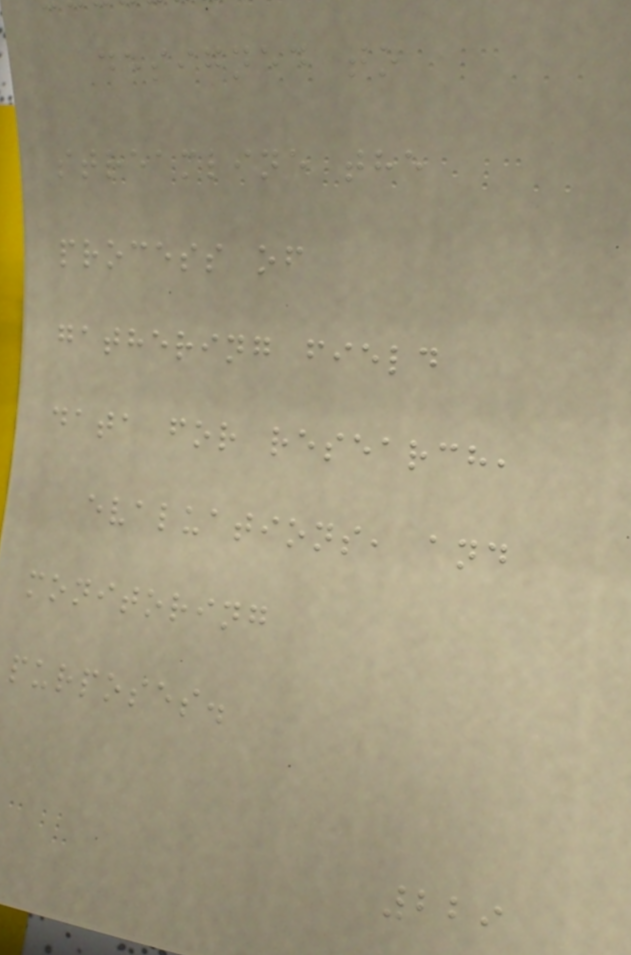designed to
streamline the
process of
gathering field
data for research,
evaluations, and
monitoring
purposes.
229
